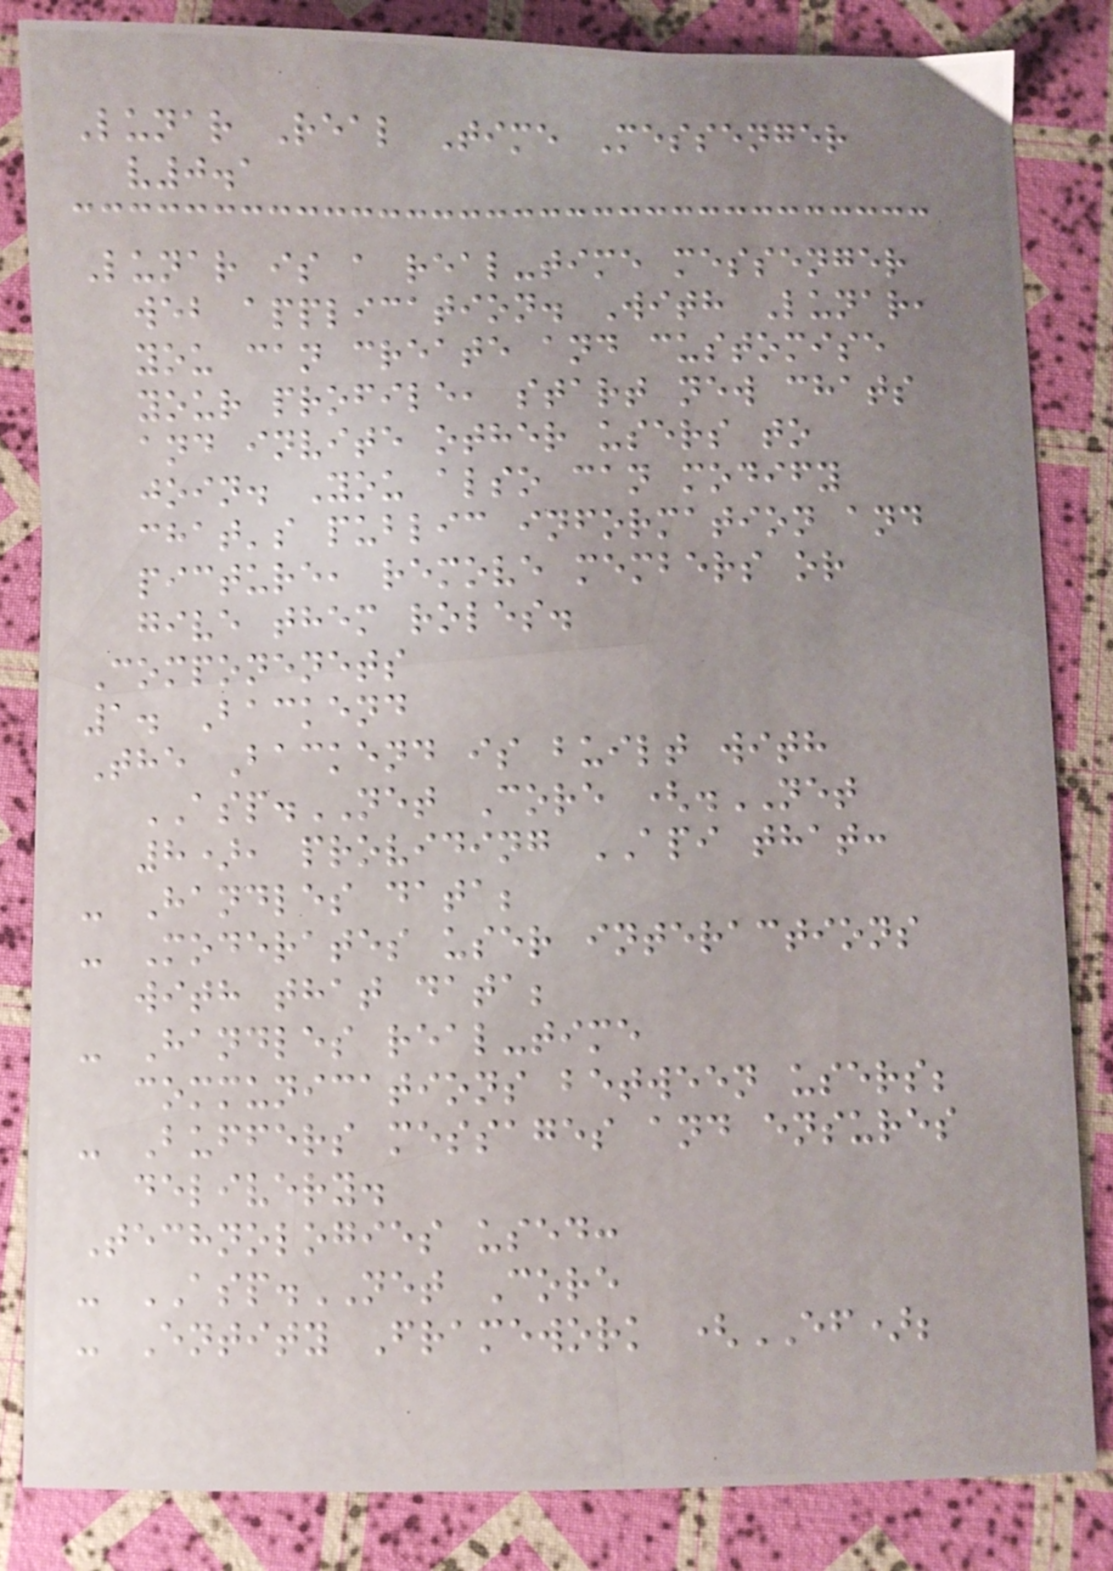Lunar Real Time Messenger
v0.1
Lunar is a real-time messenger
web application. With Lunar,
you can create and customise
your profile, start new chats
and invite other users to
join. You also can modify
chat's public information and
picture, remove members or
give them roles.
Componenets
1. Backend
The Backend is built with
ASP.NET Core (.NET
8), providing API that:
- Handles data;
- Moderates user interactions
with that data;
- Handles real-time
communications between users;
- Buffers messages and ensures
delivery.
Technologies used:
- ASP.NET Core
- Entity Framework (EF);
